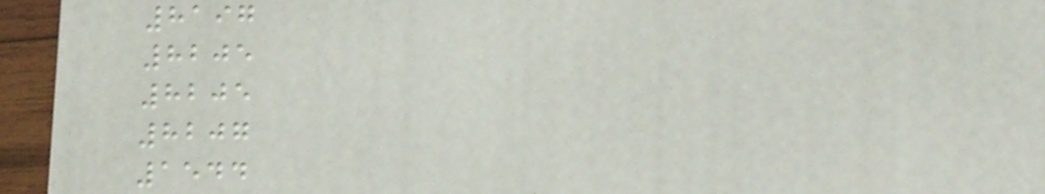8197
8205
8205
8207
1544
